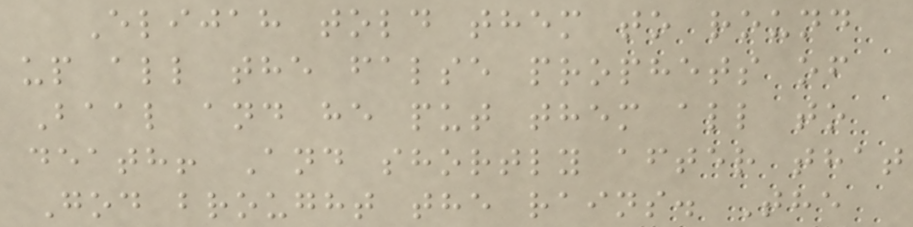Elijah told them to round
up all the false prophets of
Baal and he put them all to
death! And shortly after that
God brought the rains. The
